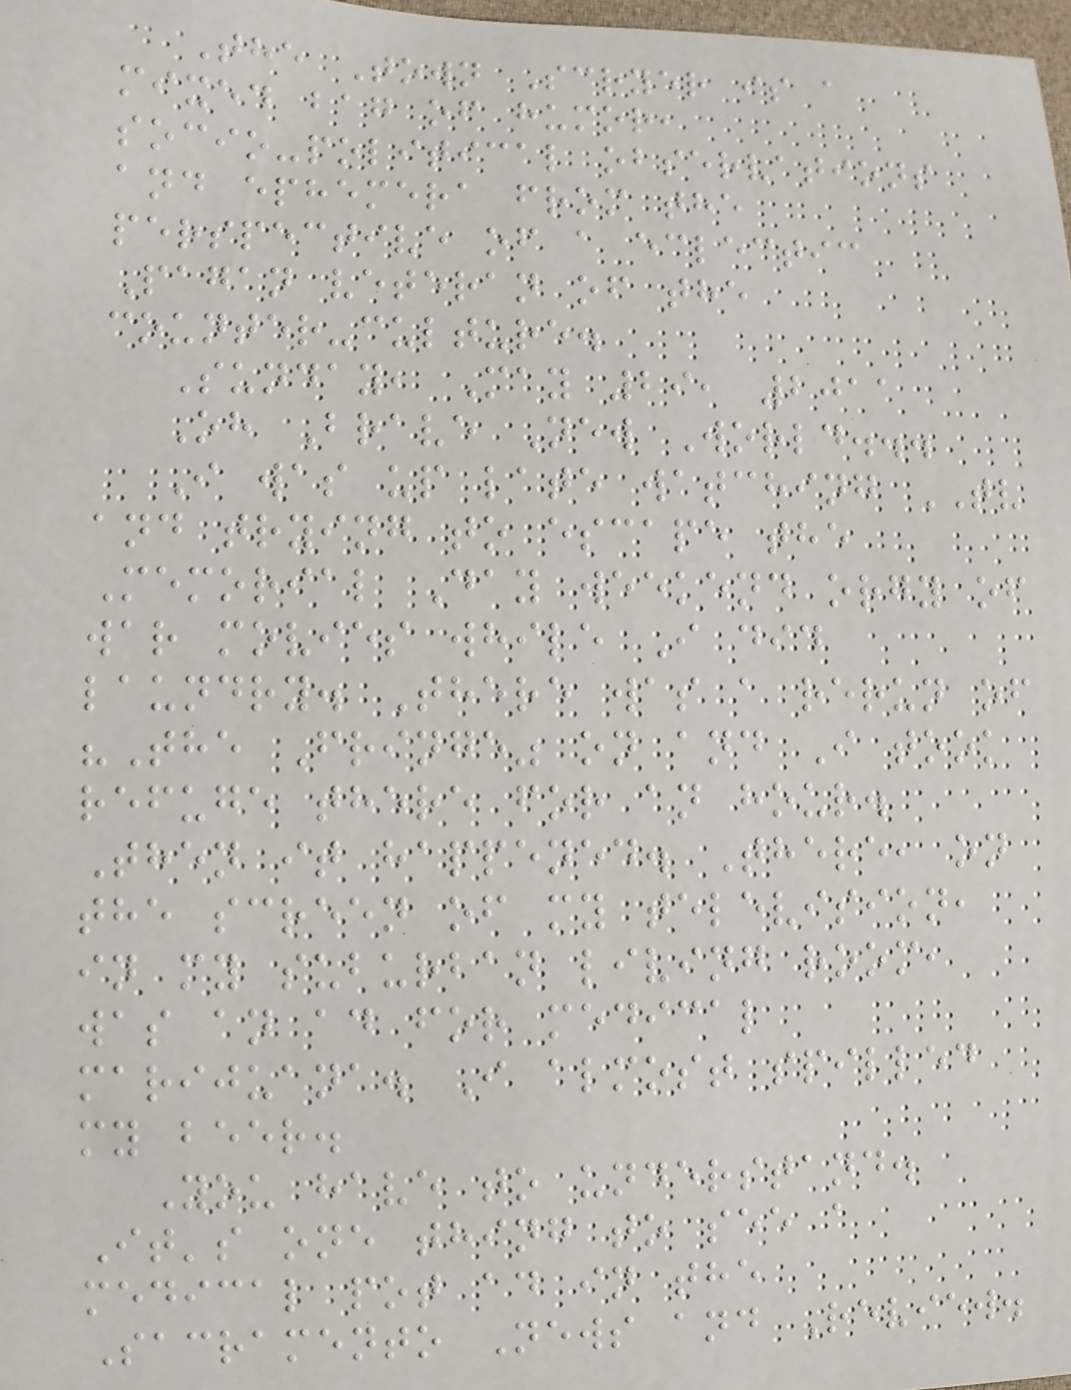The Town Scryer is a
mixed bag of humor,
socio-political observations
and ephemera from the
perspective of a eclectic
Pagan veteran of the
counter-culture.
Sunday, May 29, 2011
Oh Brave New World...
I was up late watching TV
and trying to escape the
Memorial Day weekend orgy of
war movies while I did
laundry. There was a rerun of
"The Fringe" on and I took
refuge there for an hour.
Then it happened. There, on
the screen of my television,
in my suburban living room,
was an ad for medical
marijuana. I almost spilled
my beer.
You have to understand.
It's one thing to see a
medical pot ad in the
Sacramento News and Review.
